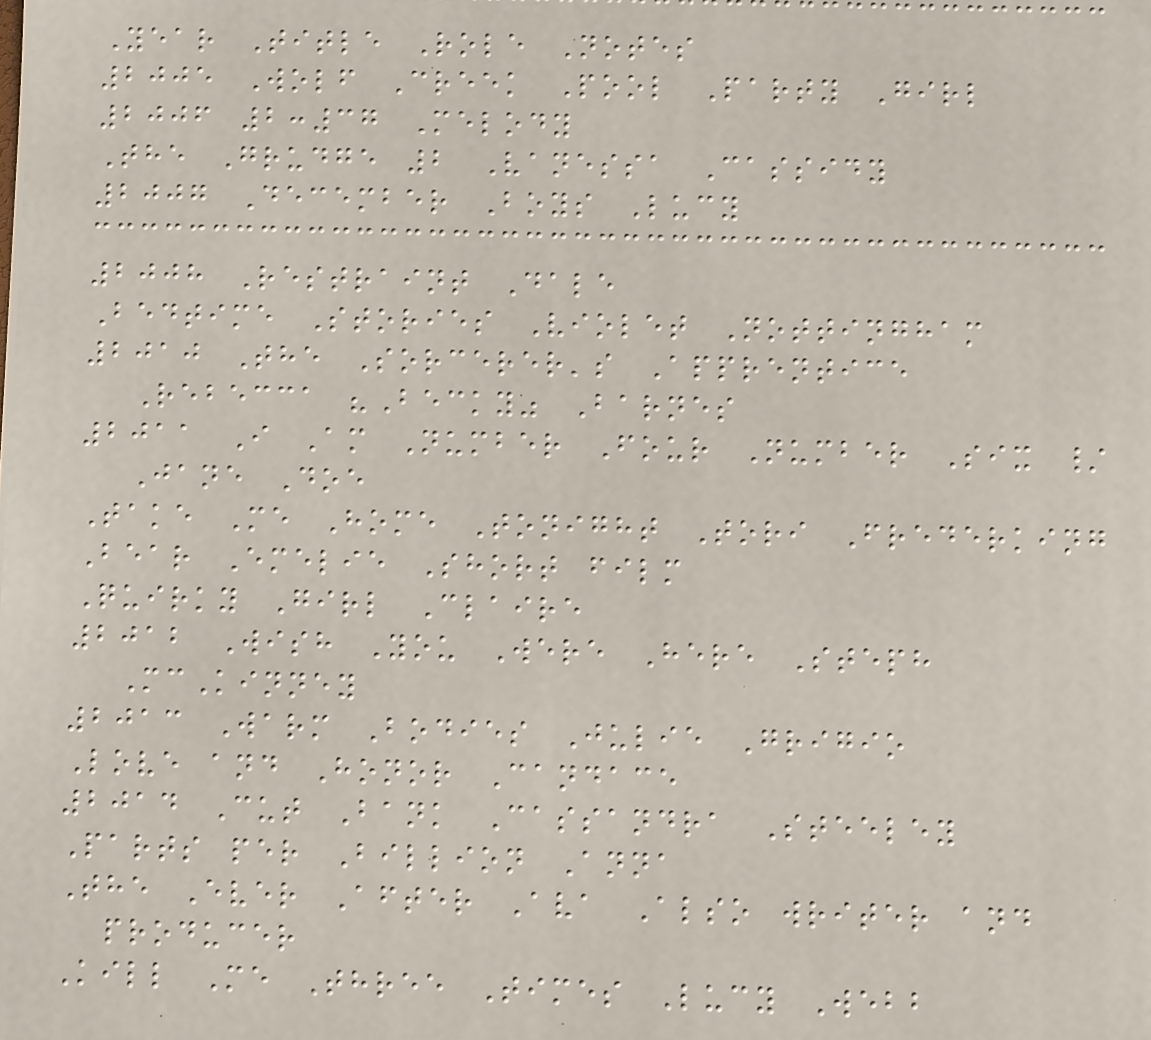Year Title Role Notes
2005 Wolf Creek Pool Party Girl
2006 2:37 Melody
The Grudge 2 Vanessa Cassidy
2007 December Boys Lucy
2008 Restraint Dale
Bedtime Stories Violet Nottingham
2010 The Sorcerer's Apprentice
Rebecca "Becky" Barnes
2011 I Am Number Four Number Six /
Jane Doe
Take Me Home Tonight Tori Frederking
Bear Emelie Short film
Quirky Girl Claire
2012 Wish You Were Here Steph
McKinney
2013 Warm Bodies Julie Grigio
Love and Honor Candace
2014 Cut Bank Cassandra Steeley
Parts per Billion Anna
The Ever After Ava Also writer and
producer
Kill Me Three Times Lucy Webb
